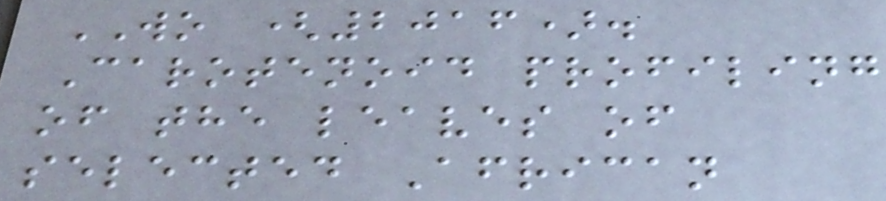WO (2016).
Carotenoid profiling
of the leaves of
selected African
